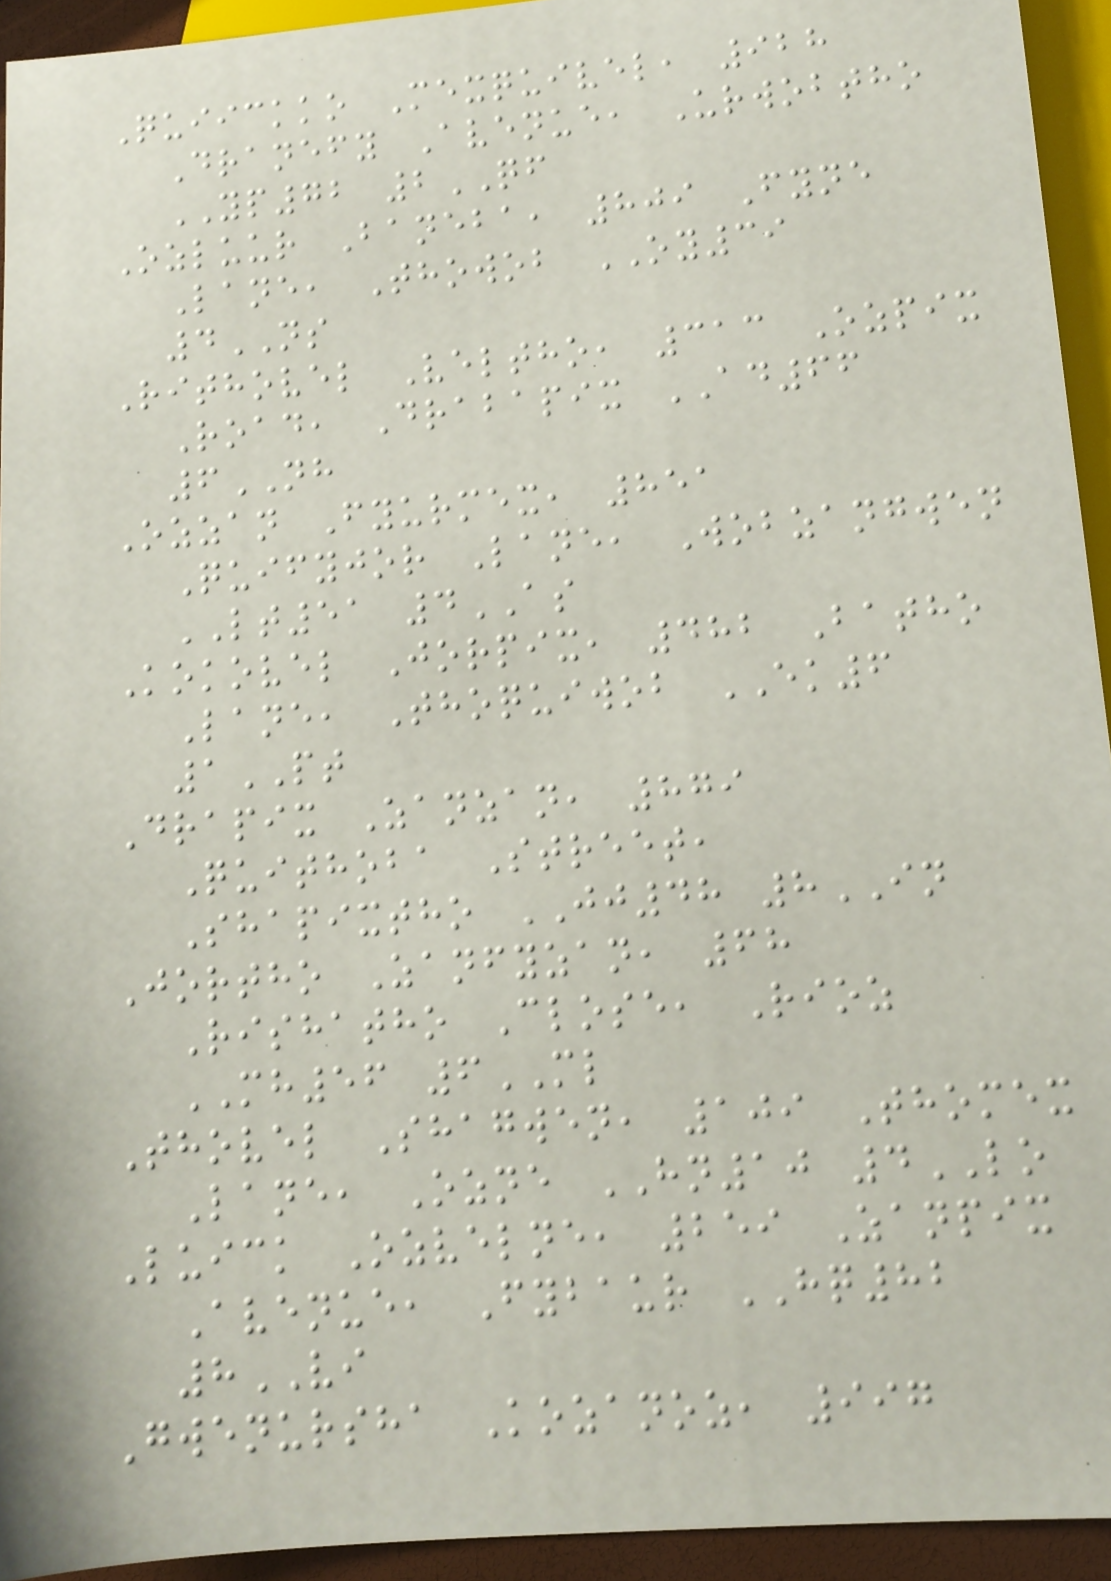Quiickko Mexquivel, 928
Dranefy Avenue, Urwobtho
YP72 2QF
Ozluur Baneba, 809 Fyne
Lane, Thowob OY39
4NS
Rithovel Veltho, 313 Ozpix
Road, Drabapix AD66
6NH
Ozzan Fyurmex, 851
Quifyjor Lane, Wobzangwen
LT51 4AS
Kokovel Jorpix, 482 Batho
Lane, Thoquiwob EK6
1PT
Drapix Zanzan, 879
Quithoba Street,
Shapixtho JJ48 8IN
Jortho Zanfyzan, 68
Rishatho Close, Rioz
MH56 6ML
Thovel Shagwen, 109 Thomex
Lane, Ozne HN10 4LO
Luick Ozvelne, 259 Zanpix
Avenue, Fybaur HQ82
8VI
Gwenursha Kozanoz, 997
